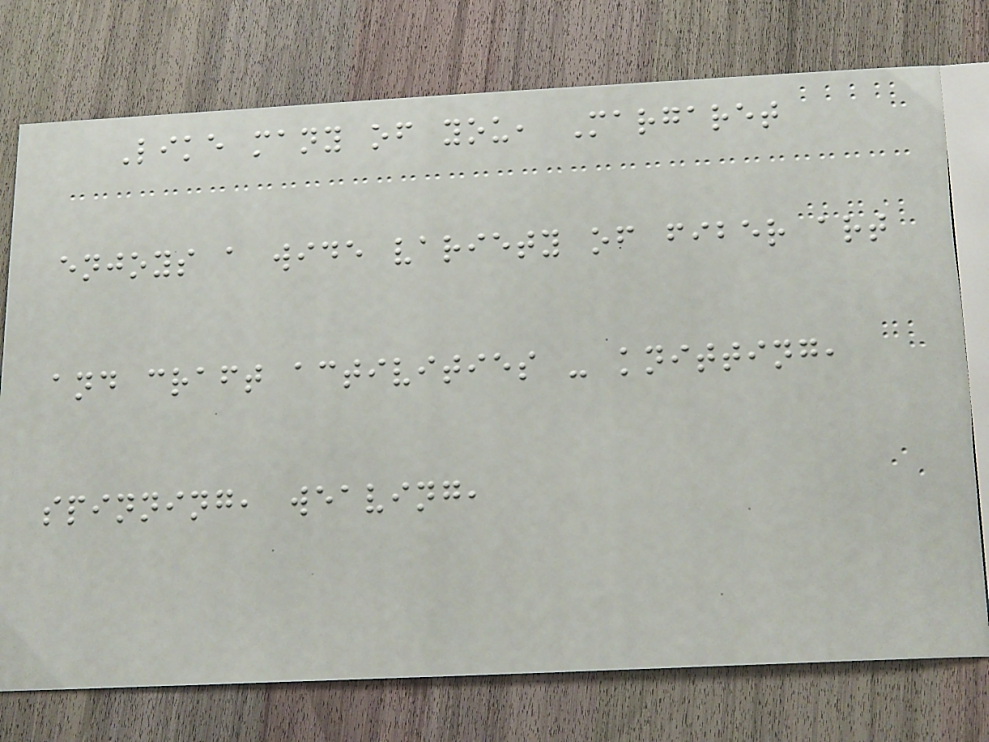Like many of you, Margaret
enjoys a wide variety of fiber art
and craft activities - knitting,
spinning, weaving,
